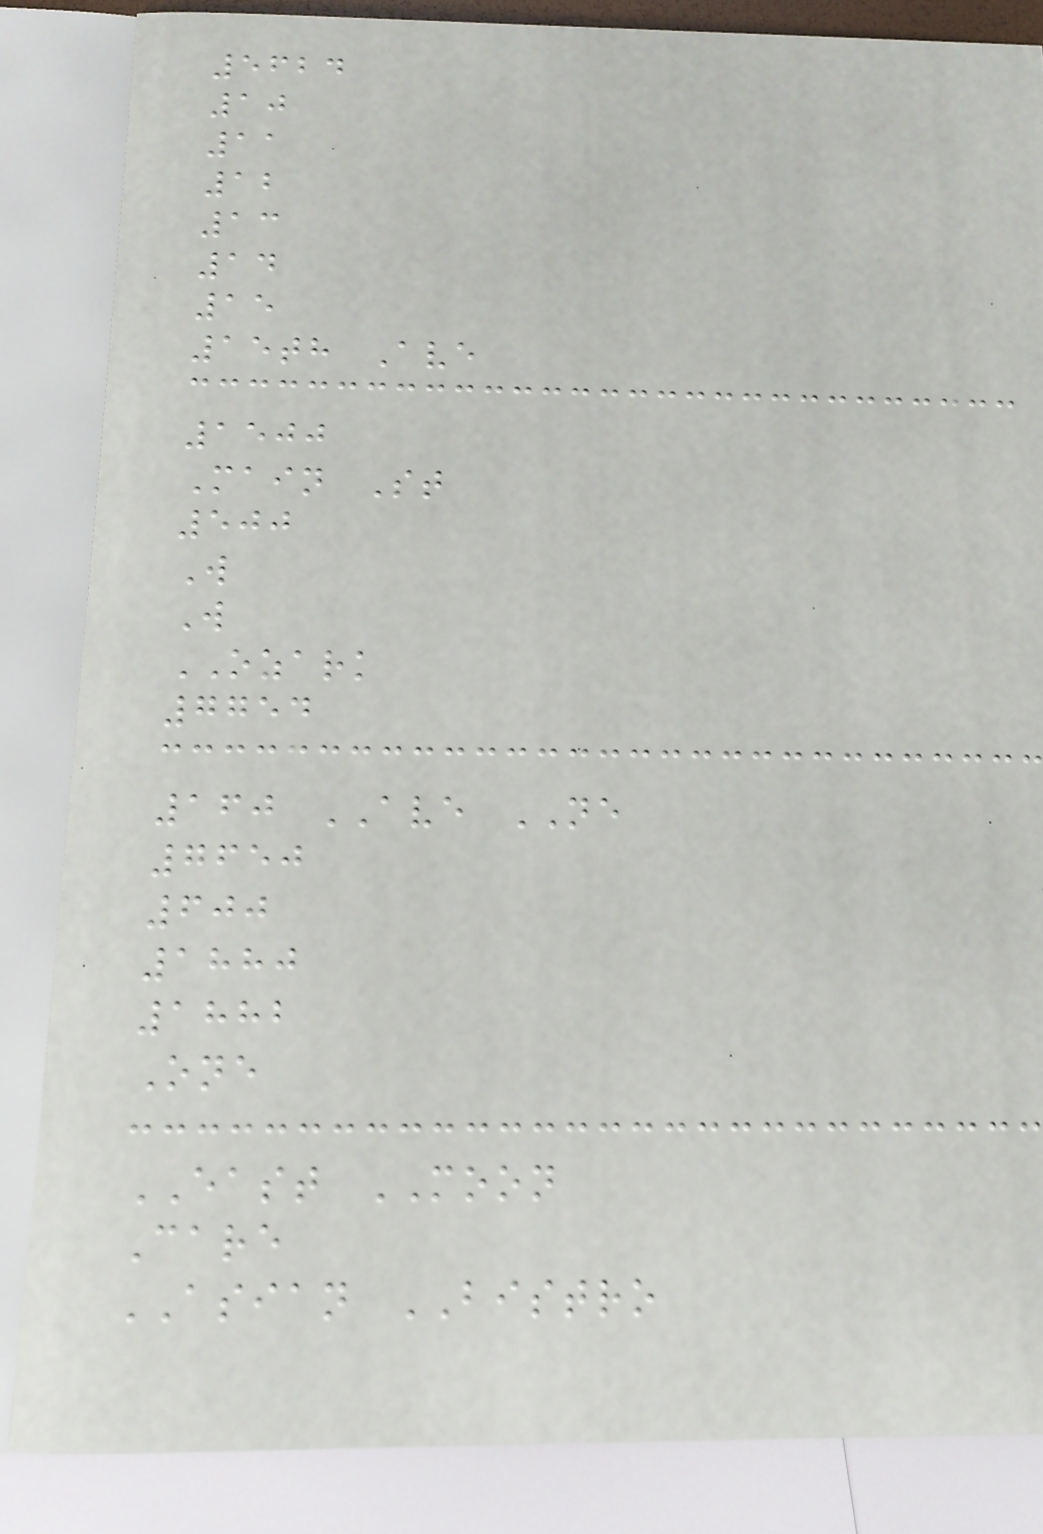5624
10
11
12
13
14
15
15th Ave
1500
Main St
500
W
W
OZARK
7754
160 AVE NE
7650
600
1880
1882
One
EAST MOON
Care
ASIAN BISTRO
